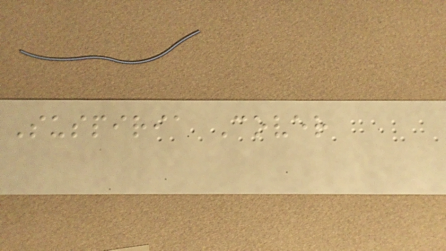Suspiria Cover
